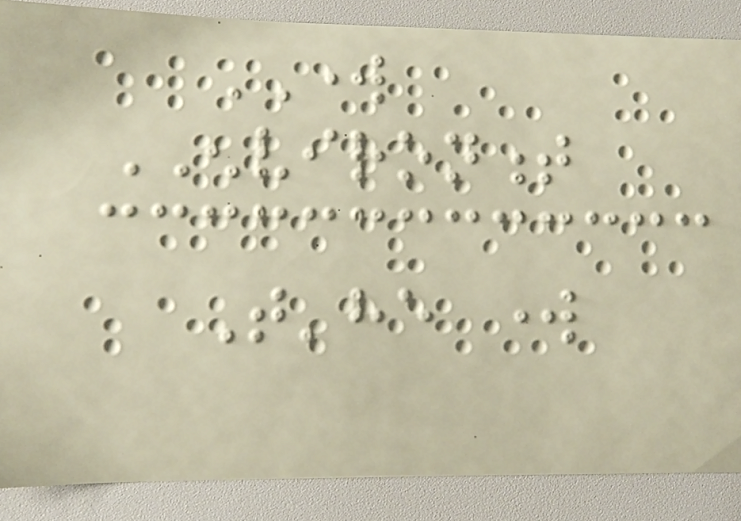WORK
ENVIRONMENT
T'he work
